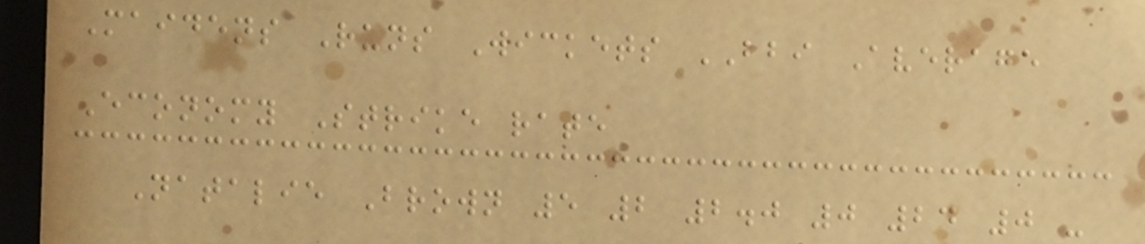Maidens Runs Wickets BBI Average
Economy Strike rate
Natalie Brown 5 2 2.0 0 24 0 -
